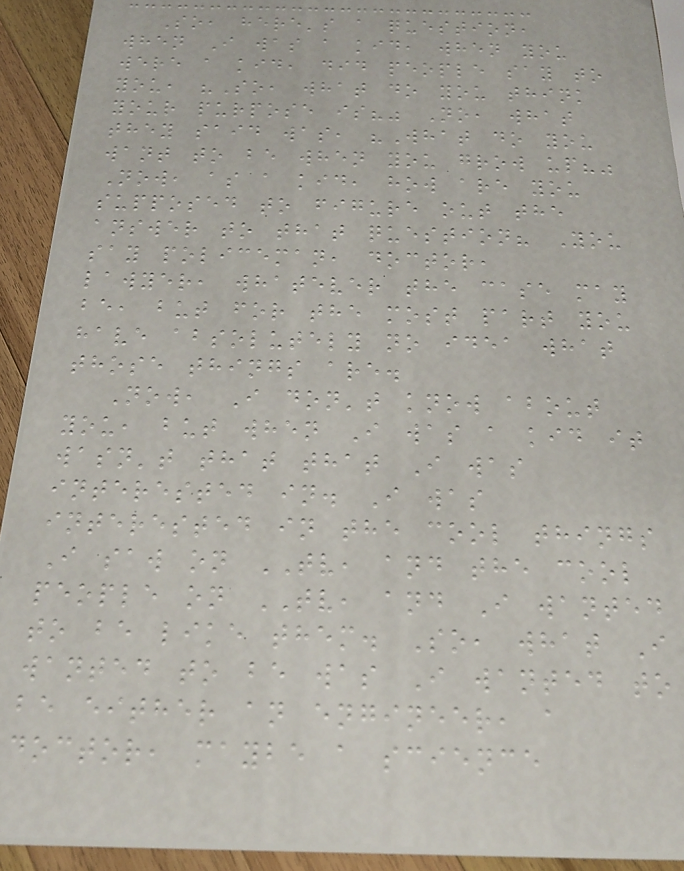So, here's a question,
when I was a kid, when you
were a kid, did people say to
you, "So, what do you think
your purpose is?" No, what
they said was, "What do you
want to be when you grow up?"
Now, as a kid, how are you
supposed to figure out the
answer to that question? You
say policeman, doctor,
lawyer, whatever the case may
be, but for the most part you
have absolutely no idea what
those things are.
Now, I don't know about
you, but when I was a kid it
wasn't that that I was
interested in. I was
interested in the cool things
I saw on TV, and the cool
people on TV, and I wanted
to be like them. So, what I
wanted to be was I wanted to
be either an engineer, a
doctor, maybe a science
